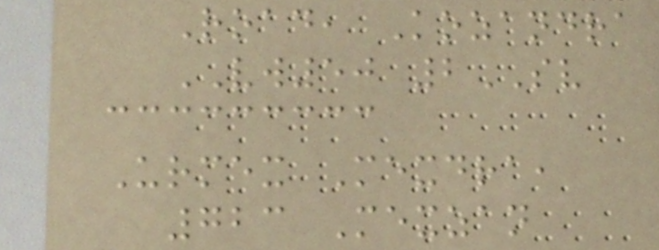Road, Kozandra
VW50 2SV
Urmex Mexdra,
723 Mexzan
